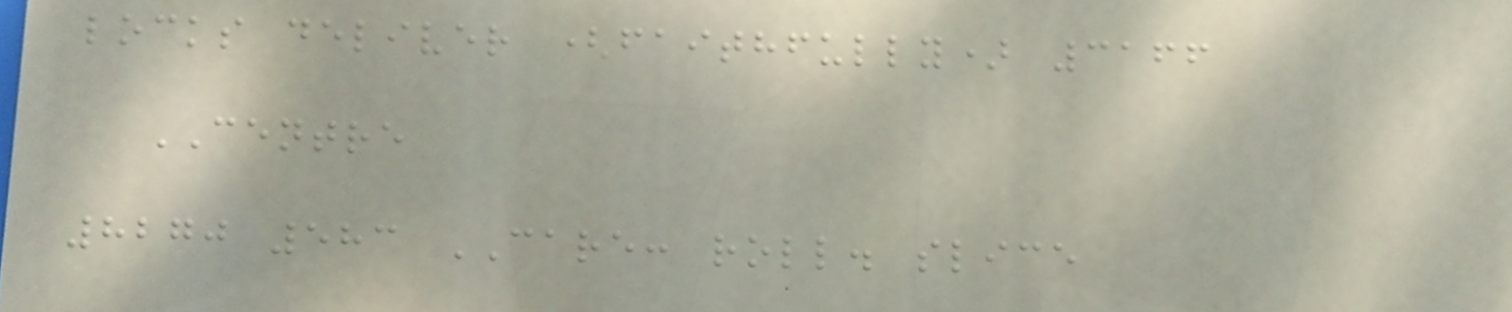locks deliver (faithfully) 3166
CENTRE
8270 583 CARE: roll. slice
